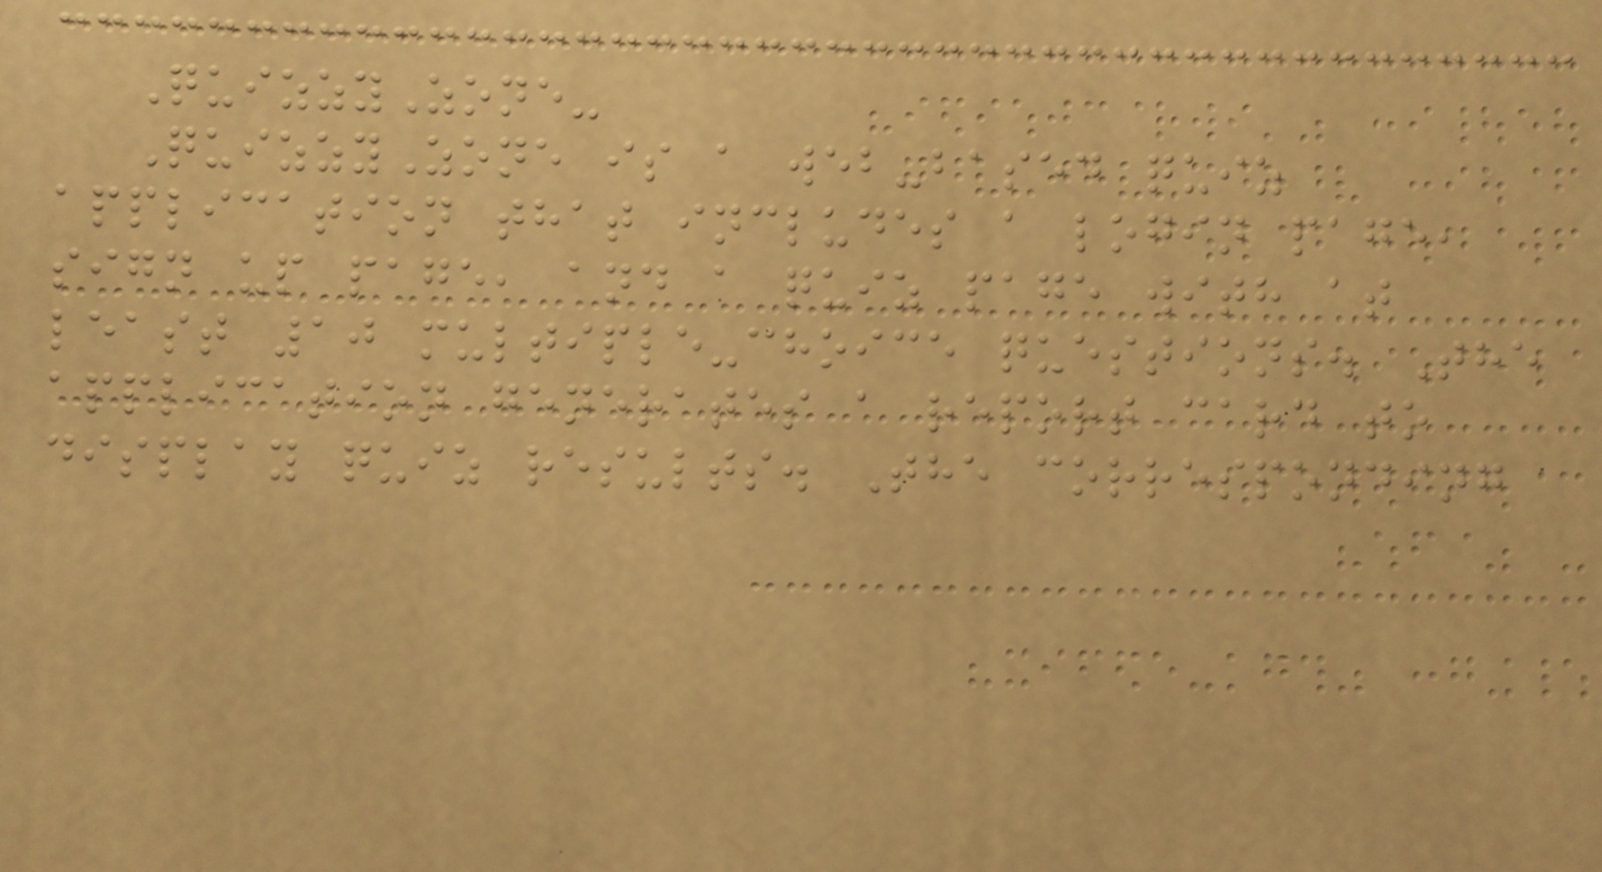QuizzyZone-
QuizzyZone is a web-based quiz
application that includes a login page,
sign up page, and a quiz page with at
least 10 multiple-choice questions. The
application generates a report card to
display quiz results. The corresponding
